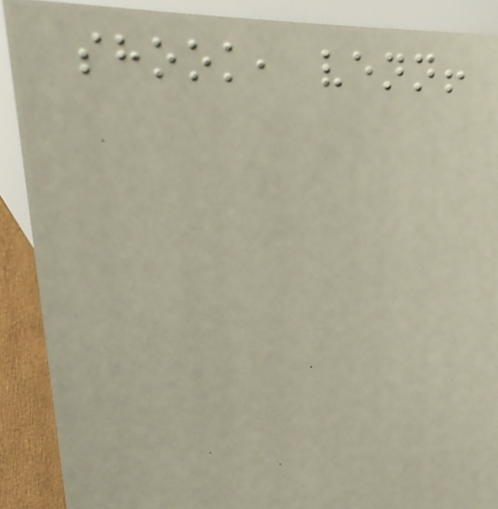shook, venn!
